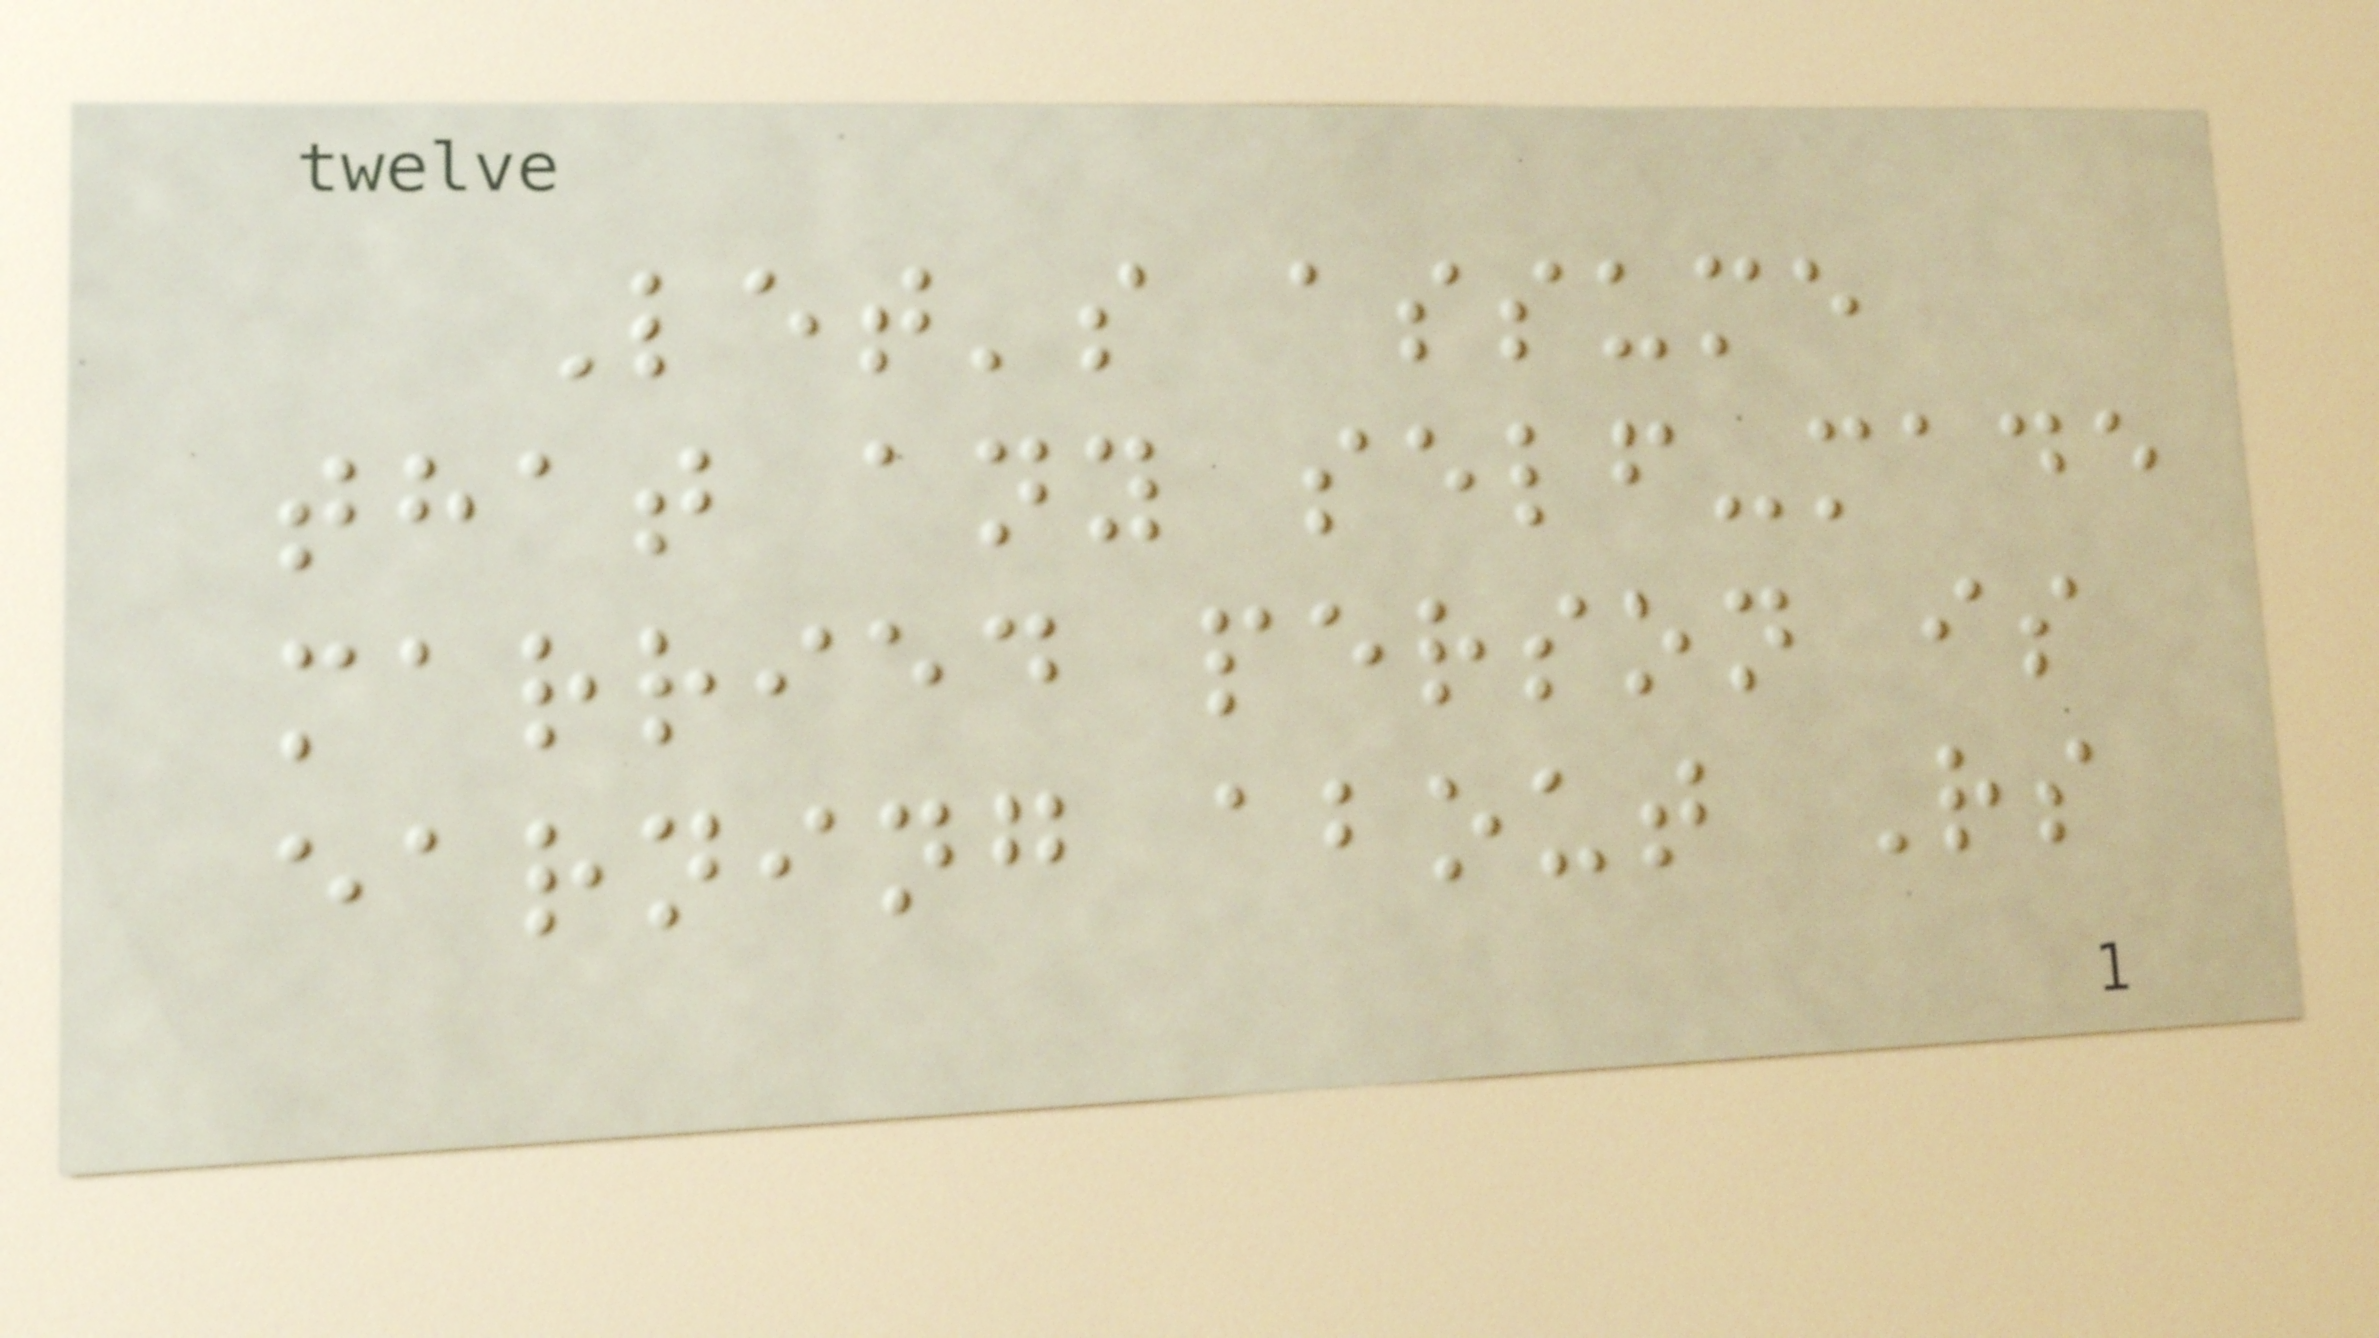Let's assume
that any self-made
married person is
earning about Rs
